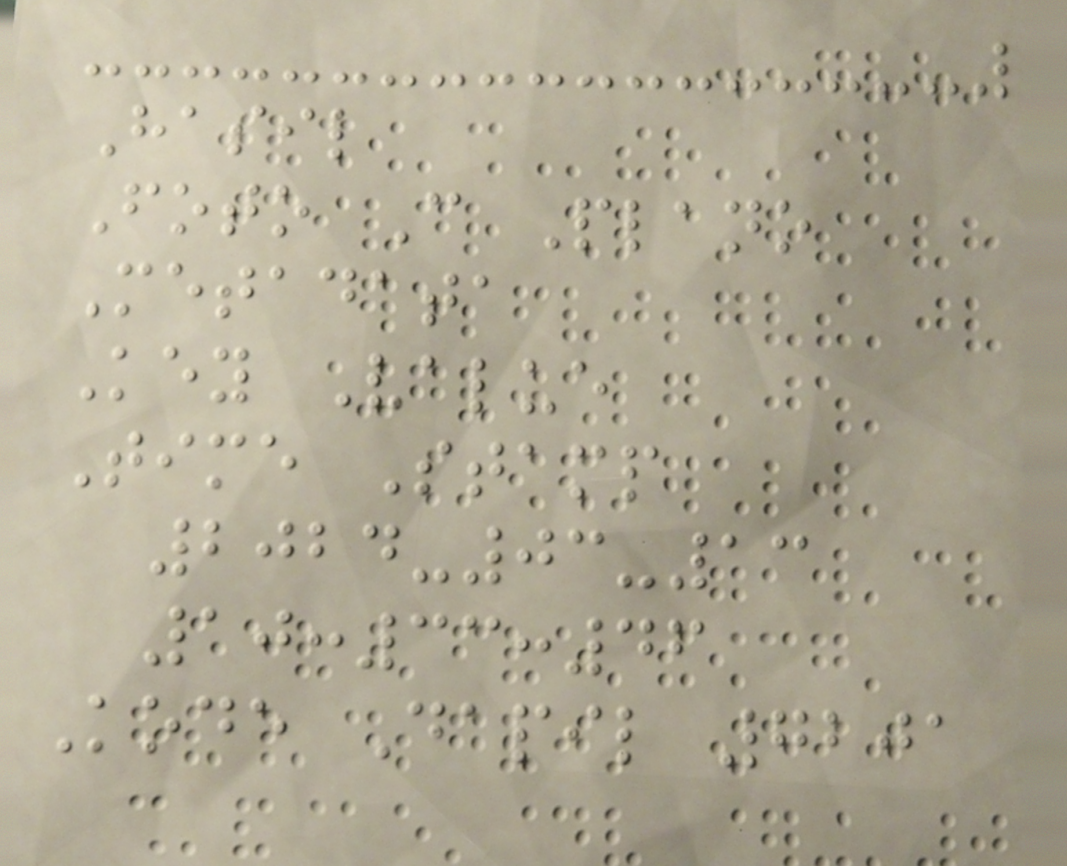Hasil
Foto C Plano
Metadata
Key Value
Time Stamp
2024-03-13
10:33:46
Kode Dapil 7201
